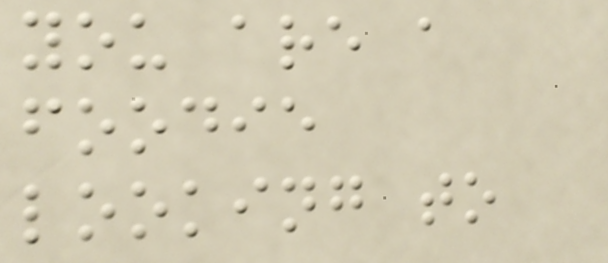you are a
foodie
looking to
